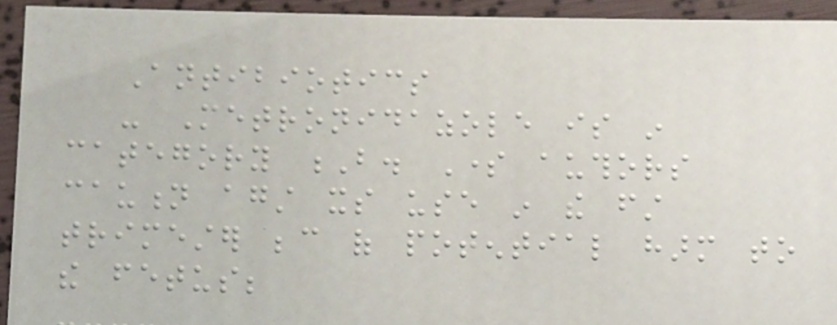Antibiotics
- Metronidazole is in
category B. Some authors
caution against its use in the first
trimester because of potential harm to
the fetus;
